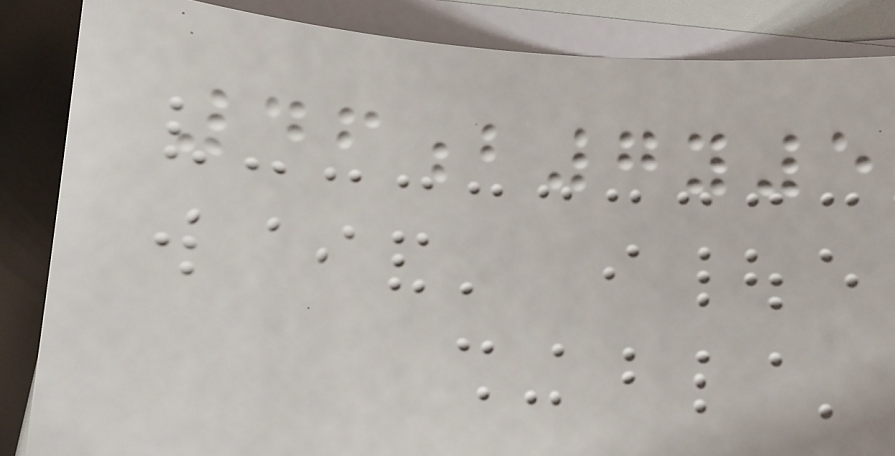46b7y5
